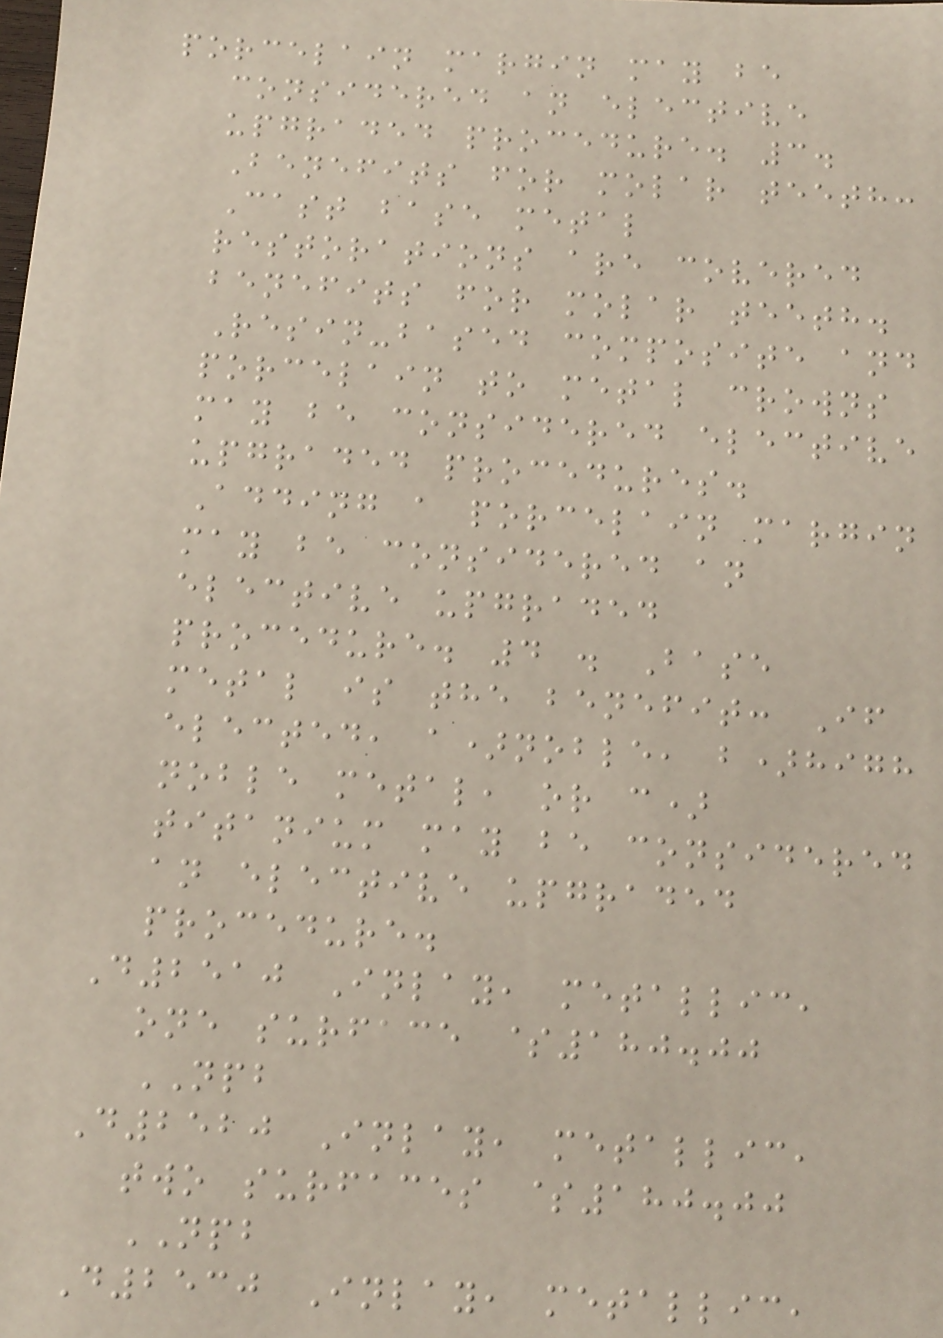porcelain margin may be
considered an elective
upgraded procedure. 3.
Benefits for molar teeth:
Cast base metal
restorations are covered
benefits for molar teeth.
Resin-based composite and
porcelain to metal crowns
may be considered elective
upgraded procedures.
Adding a porcelain margin
may be considered an
elective upgraded
procedure. 4 . Base
metal is the benefit: If
elected, a)noble, b)high
noble metal, or c)
titanium may be considered
an elective upgraded
procedure.
D2510 Inlay, metallic,
one surface $180.00
NPB
D2520 Inlay, metallic,
two surfaces $180.00
NPB
D2530 Inlay, metallic,
